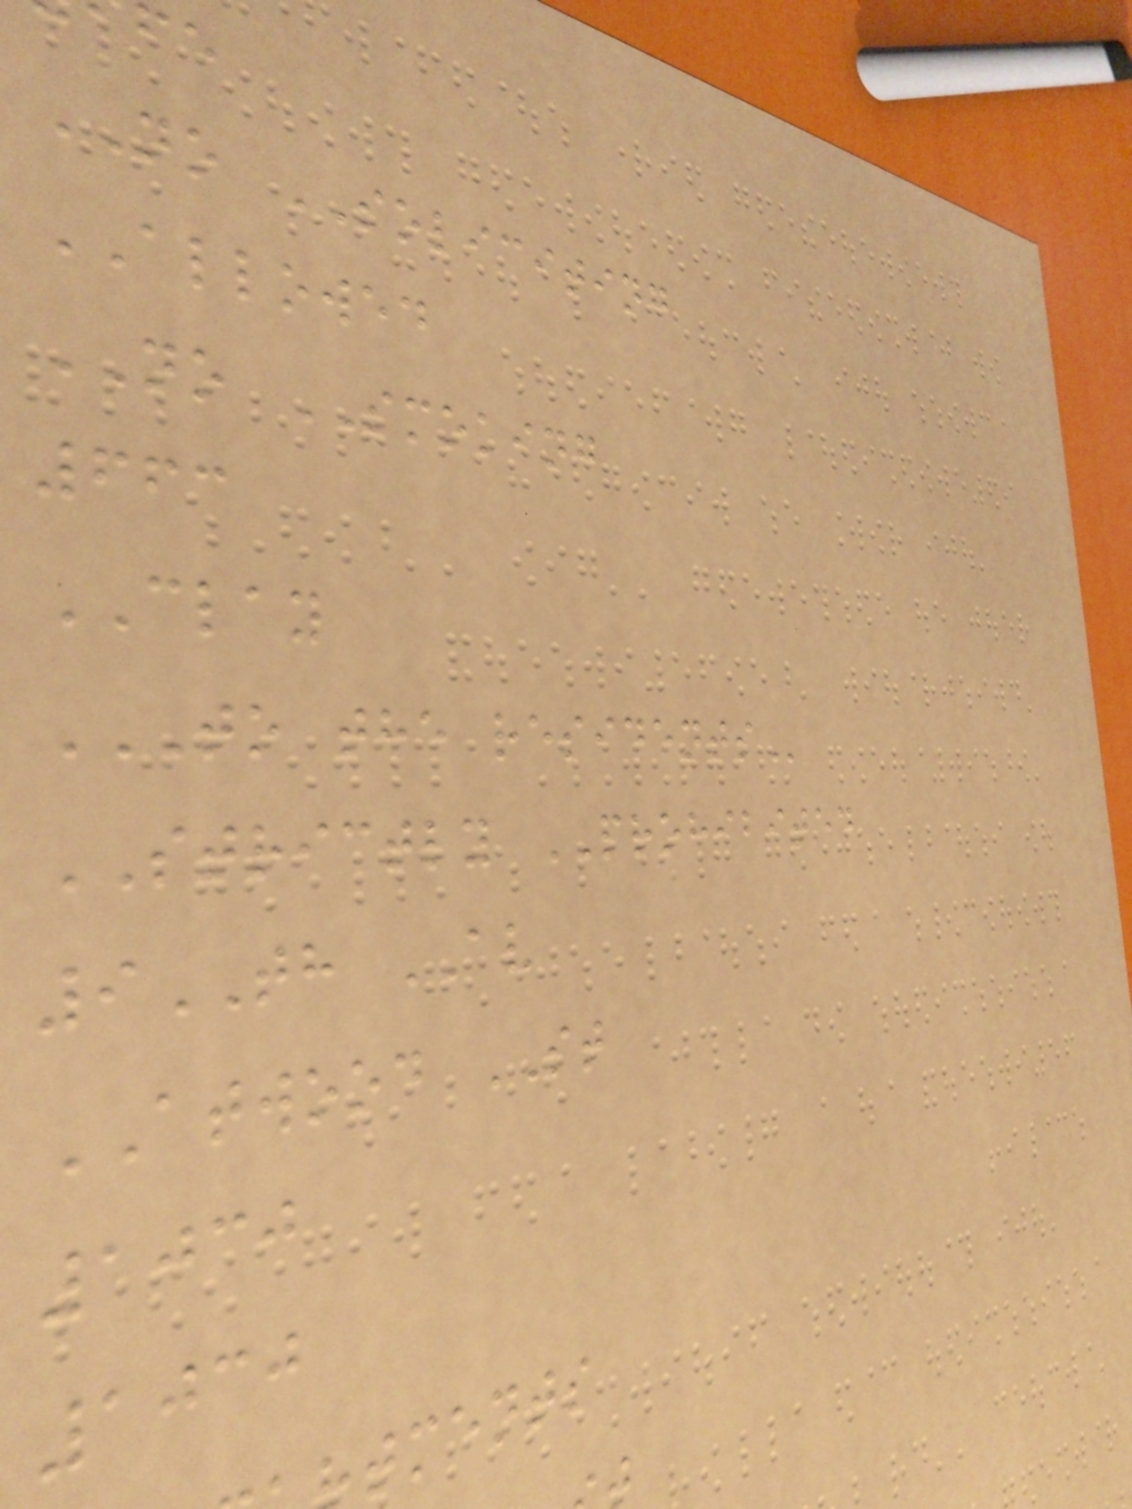NO SOLICITING
ALLOWED
NO SMOKING
663
CLAY
TO THE RESIDENTS
STRICTLY PROHIBITED
9TH AV
ATWOOD ST
1030
1030
tments
